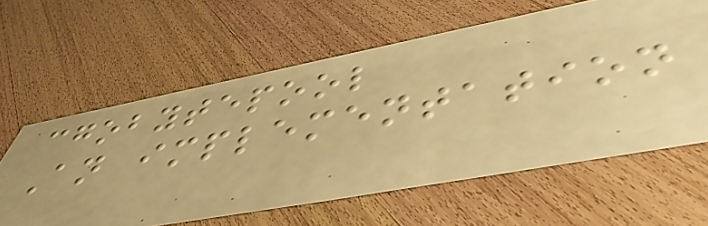cgobytepool
An implementation
